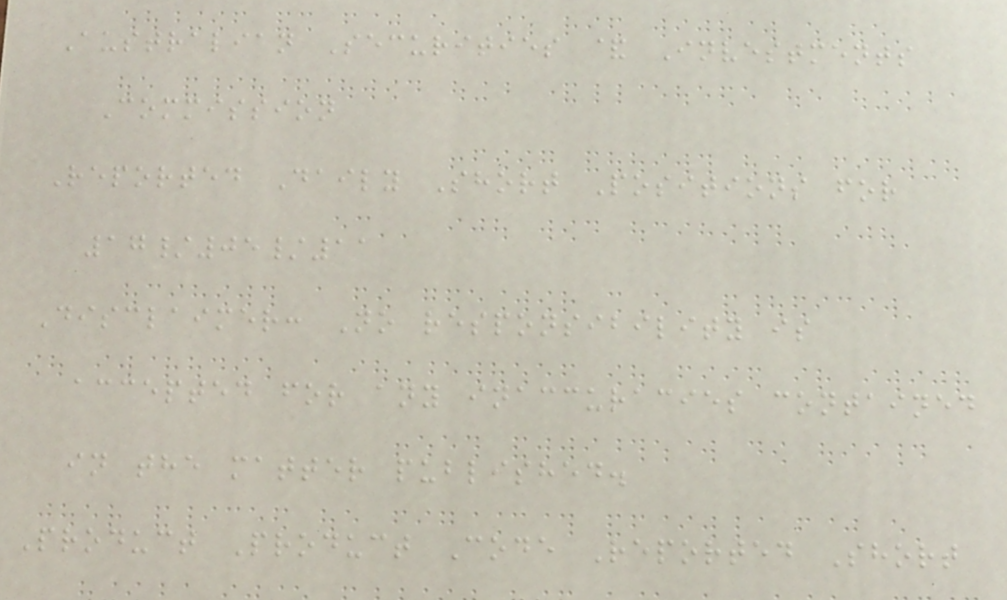Australian Securities & Investments
Commission
Reported Daily Short Positions for
17/05/11
Disclaimer: No responsibility is
accepted for any inaccuracies contained
in the matter published.
Product Product Code Reported Short
